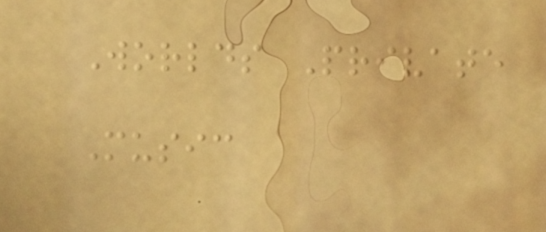Worlds Private
Music
